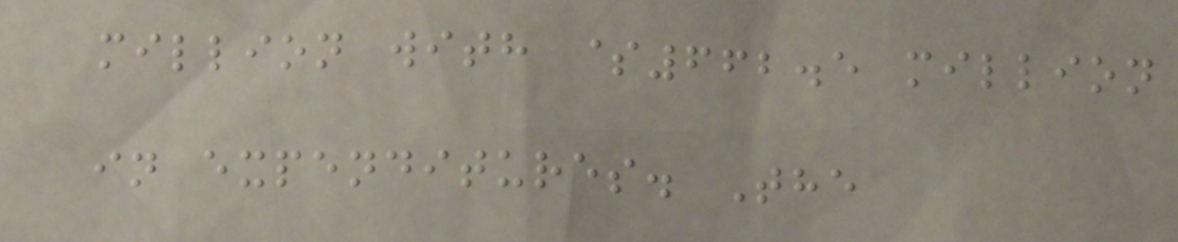million with $662.5 million
in expenditures. The
